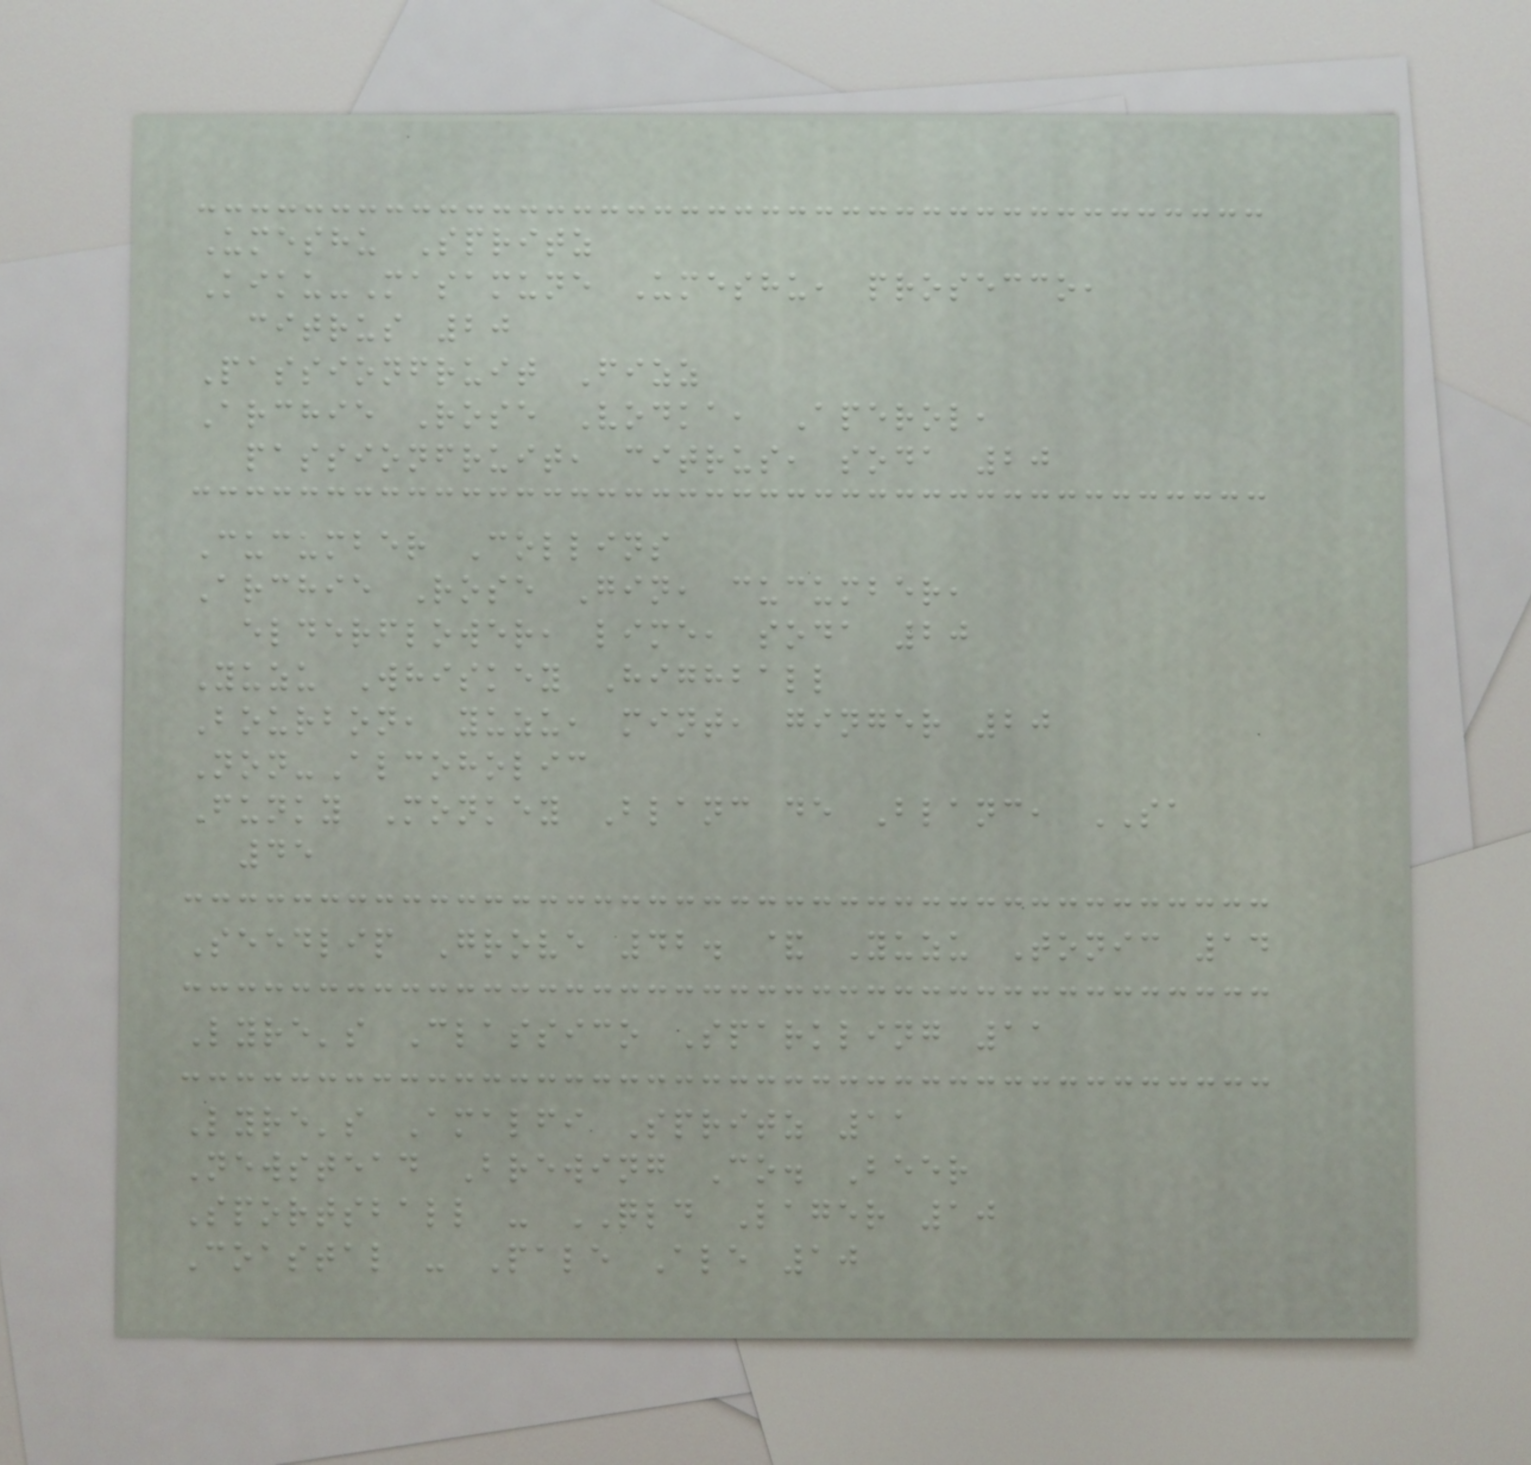Umeshu Spritz
Kiku-Masamune Umeshu, prosecco,
citrus 20
Passionfruit Fizz
Archie Rose Vodka, Aperol,
passionfruit, citrus, soda 20
Cucumber Collins
Archie Rose Gin, cucumber,
elderflower, lime, soda 20
Yuzu Whiskey Highball
Bourbon, yuzu, mint, ginger 20
Non-Alcoholic
Funky Monkey Blanc de Blanc, SA
45
Seedlip Grove 42. & Yuzu Tonic 14
Lyre's Classico Sparkling 11
Lyre's Amalfi Spritz 11
Newstead Brewing Co. Beer
Sportsball - QLD Lager 10
Coastal - Pale Ale 10
